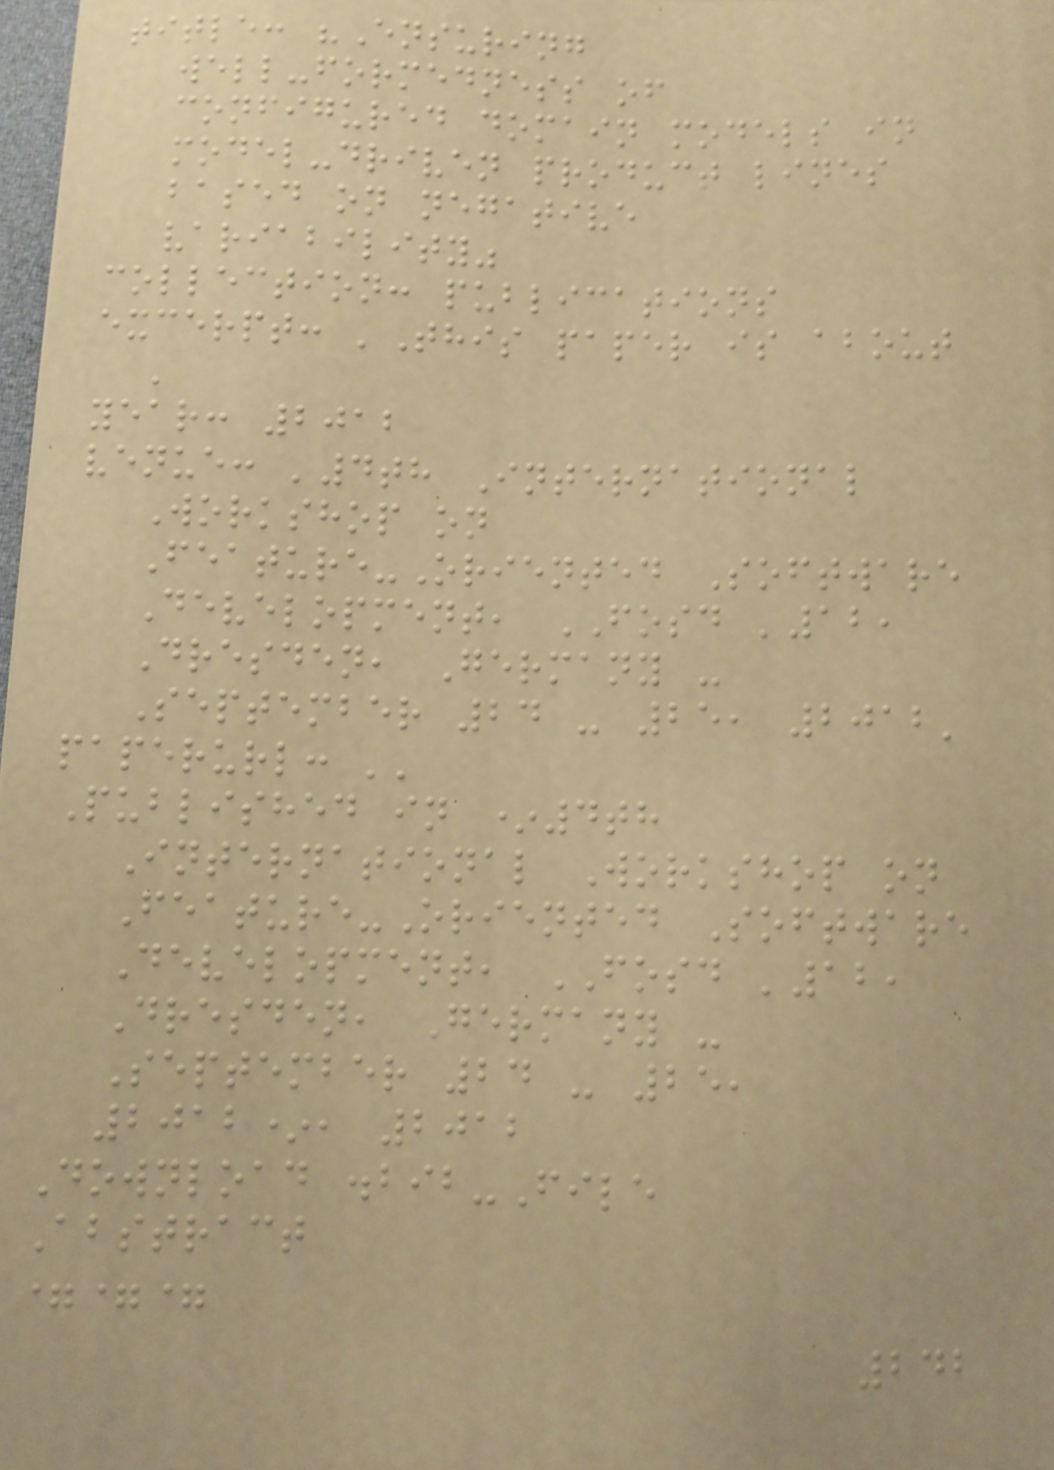title: "Ensuring
well-formedness of
configured domain models in
model-driven product lines
based on negative
variability"
collection: publications
excerpt: 'This paper is about
'
year: 2012
venue: '4th International
Workshop on
Feature-Oriented Software
Development, FOSD '12,
Dresden, Germany -
September 24 - 25, 2012'
paperurl: ''
Published in *4th
International Workshop on
Feature-Oriented Software
Development, FOSD '12,
Dresden, Germany -
September 24 - 25,
2012*, 2012
Download .bib-File
Abstract
===
242
